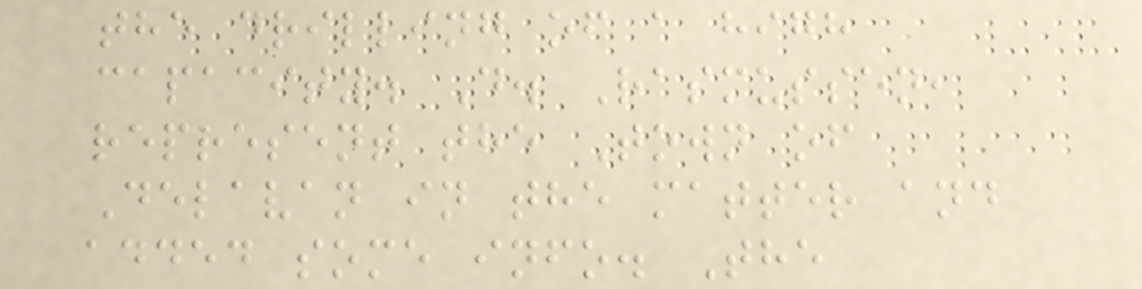the drilling of a high
capacity. D. Rasmussen,
represent the Town of
Delavan in the matter and
added some info. The
